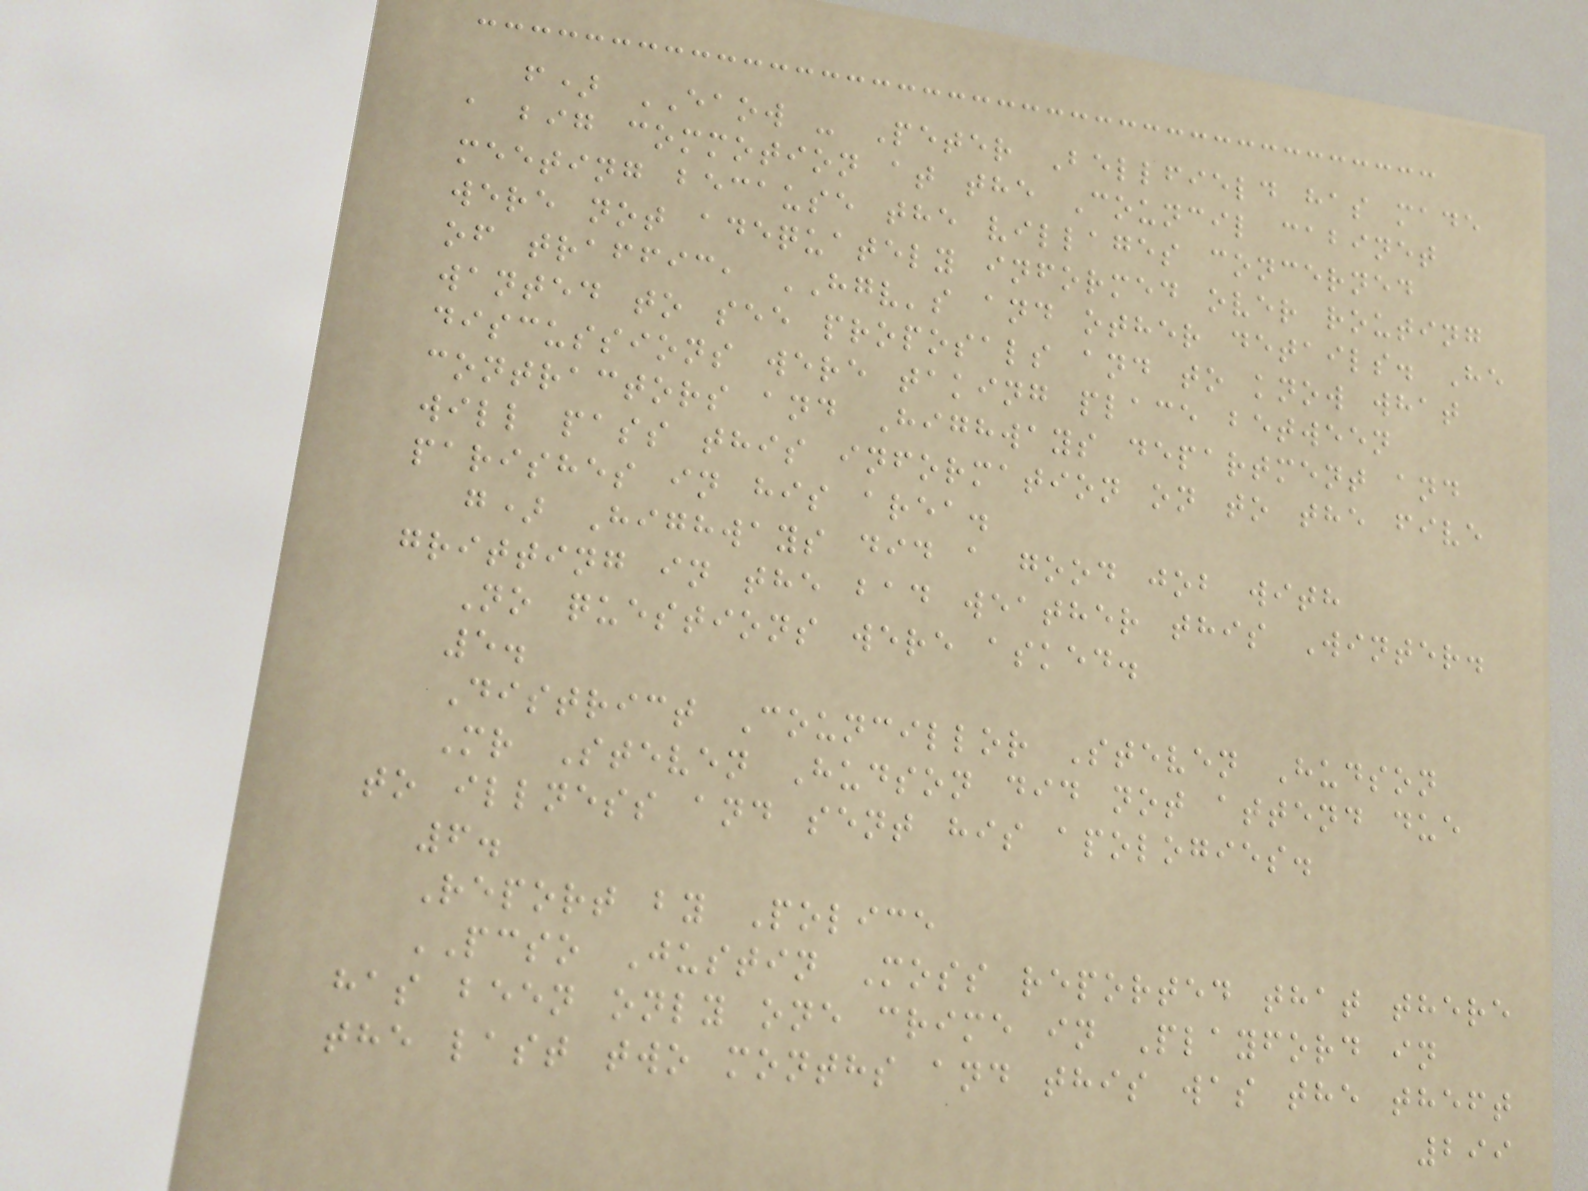f) EAOW - Peter Bellfield has made
a big commotion at the Council cabinet
meeting because the villages concerned
were not adequately informed over routing
of traffic, HGV's and other details. He
wanted to see proposals and to know what
discussions were taking place between
contractors and Highways department and
will pass this information on to the five
parishes in his area.
g) Highways did a good job with
gritting in the bad weather this Winter.
No questions were asked.
5.
District Councillor Steven Hudson
Mr Steven Hudson did not attend due
to illness and sent his apologies.
6.
Report by Police
PCSO Justin Moss reported that there
has been only one crime in Playford in
the last two months and this was the theft
299
